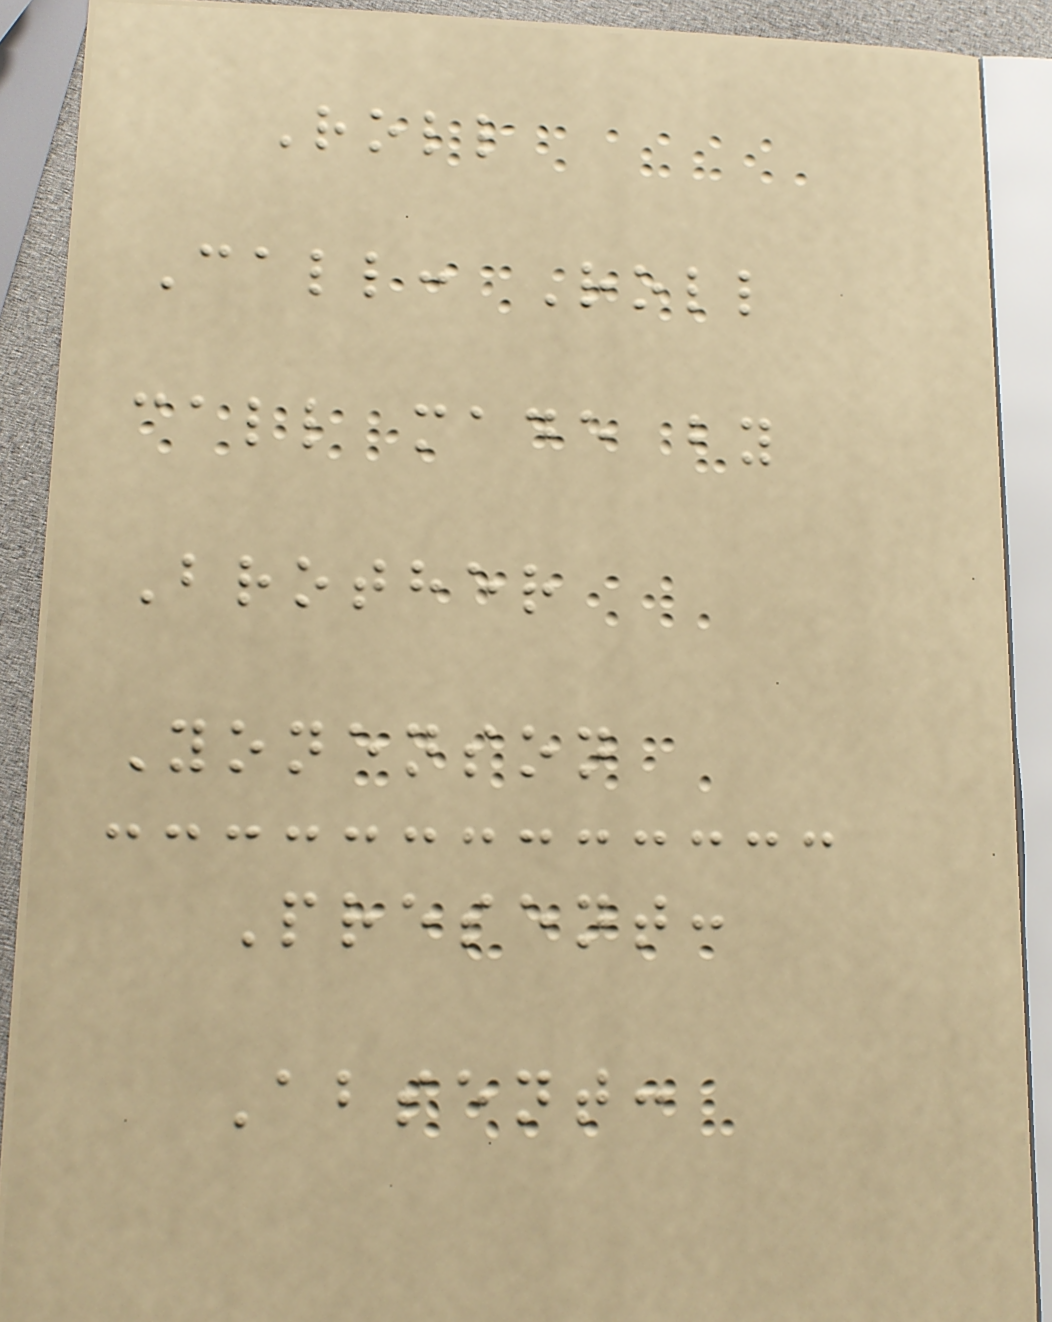Roll
Call: Roll
call made by
Brother
Yonenson
Present:
Absent:
